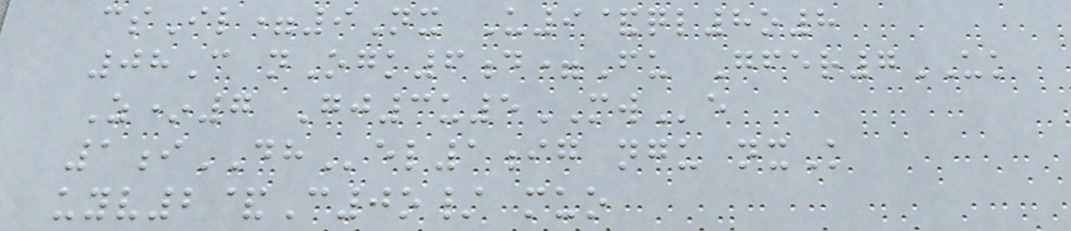csIl=9Nx U9&ql8o8
08C nOgk6d=Fu Gfer7UK
Z*7 Gj3u5MWe
1iDHel1ig ngu nxK
uyv2&C0o/ muo
